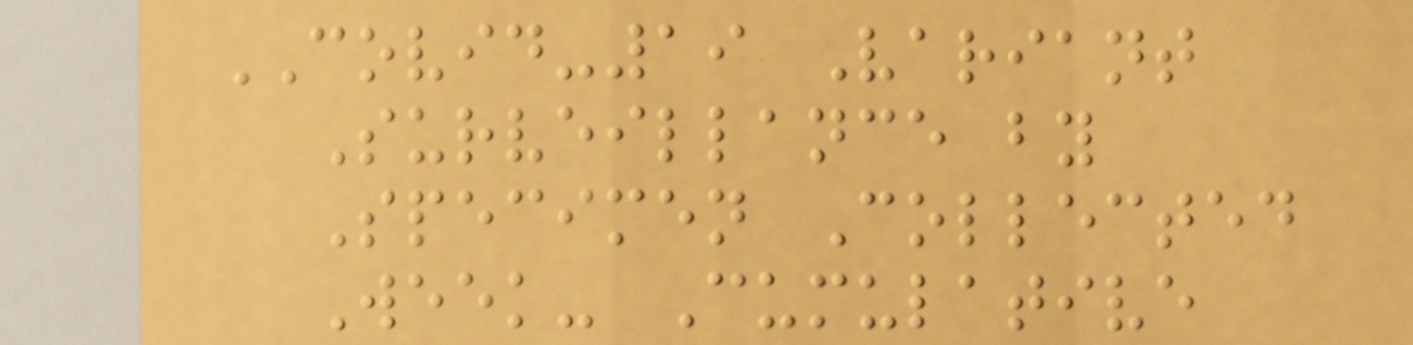COVID-19 Variant
Surveillance by
Specimen Collected
Week- Cumulative
